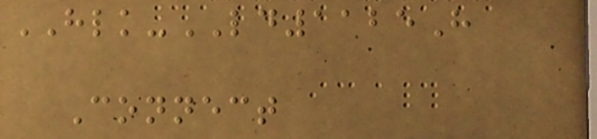HLK-LD1125H
Connect
